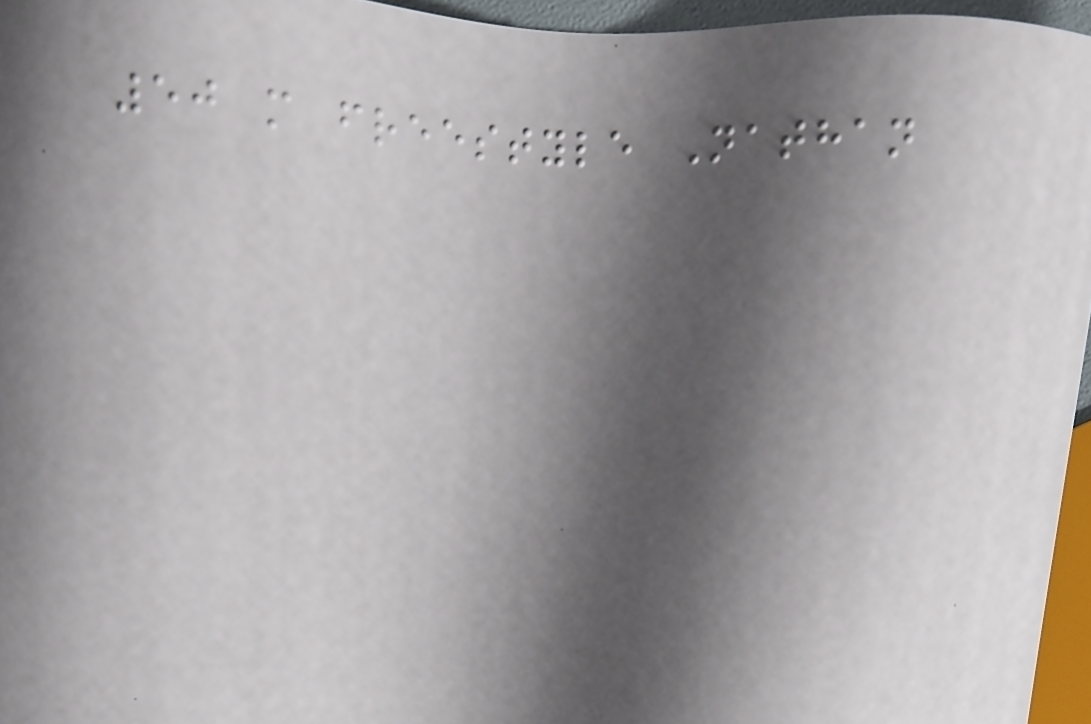50 m freestyle Nathan
